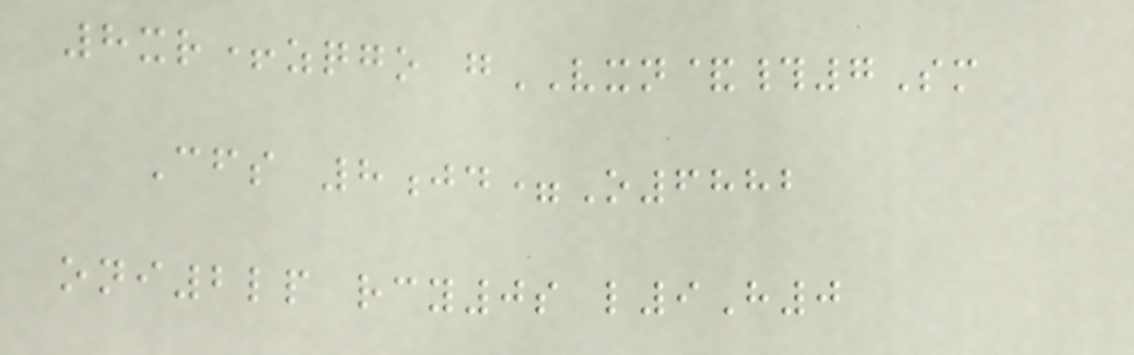8xr+zqgo gVXN&#7Sm
Cfs 8jd=O6882
oni2lp rcy0s l9H0
